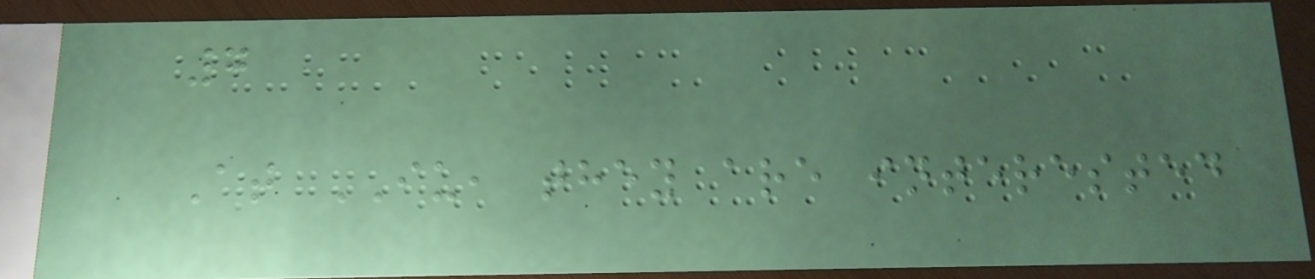7
At IU, they are interested
